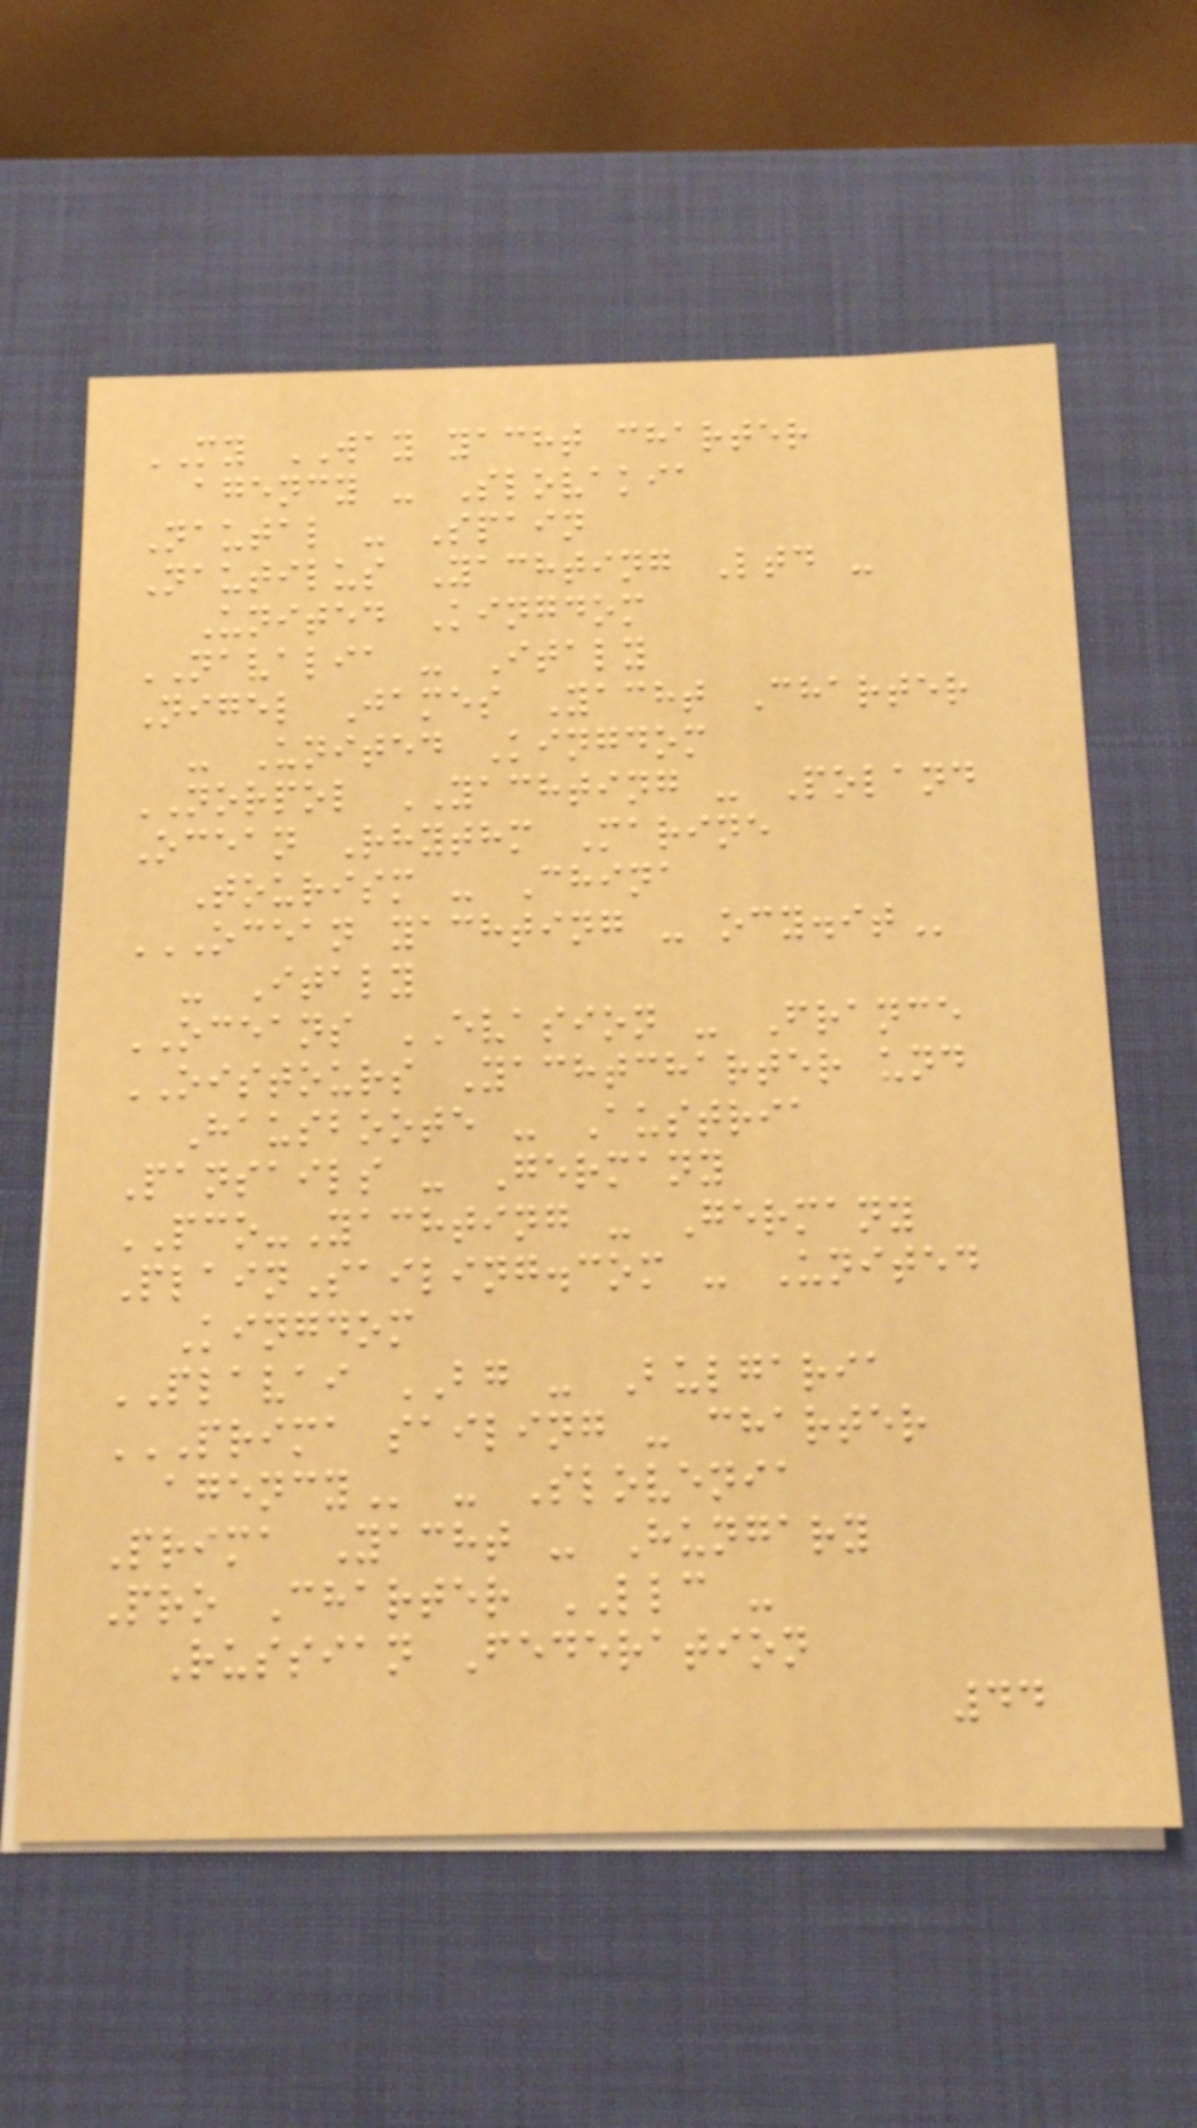MY WAY yacht charter
agency - Slovakia
Nautal - Spain
Nautilus Yachting Ltd -
United Kingdom
NAVALIA - Italy
Nigel James Yacht Charter
- United Kingdom
NORPOL YACHTING - Poland
Ocean Rhythm Marine
Tourism - China
OCEAN YACHTING - OCY.IT
- Italy
OCEANS EVASION - France
OISTOURS Yachtcharter und
Hausboote - Austria
Pansails - Germany
PCO-Yachting - Germany
PlainSailing.com - United
Kingdom
PLAVAI BG - Bulgaria
PRIMA SAILING - CHARTER
AGENCY - Slovenia
Prima Yacht - Hungary
Pro Charter LLC -
Russian Federation
44
